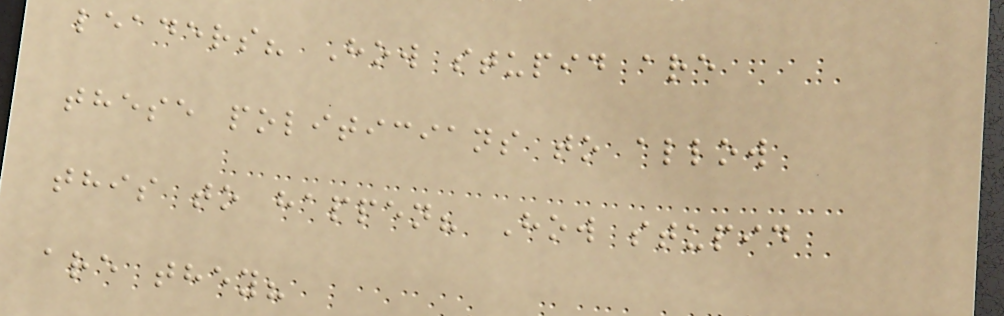leaders? How stupid are
these politicians to allow
this to happen? How stupid
are they?
